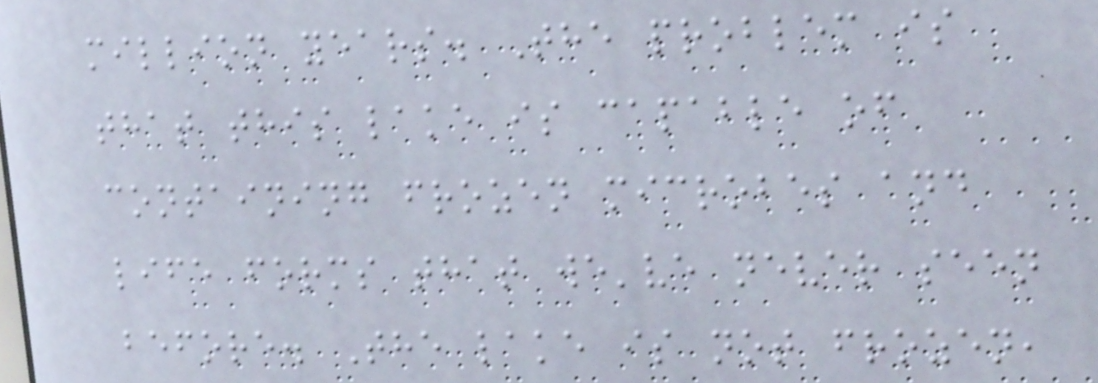million years. The problem is
that this lake is capable of
containing frozen microbes and
life forms that we've never seen
before. The lake is not frozen,
